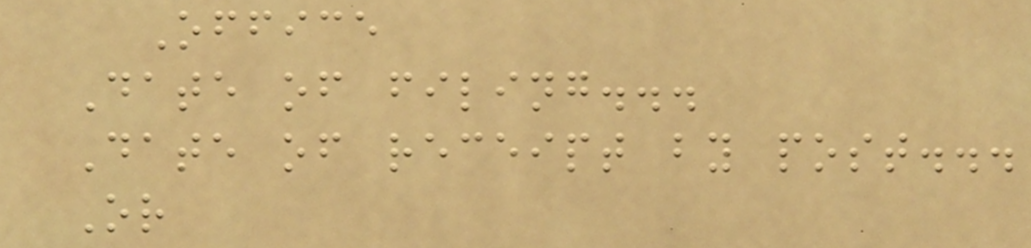Office
Date of filing...
Date of receipt by post...
Or
